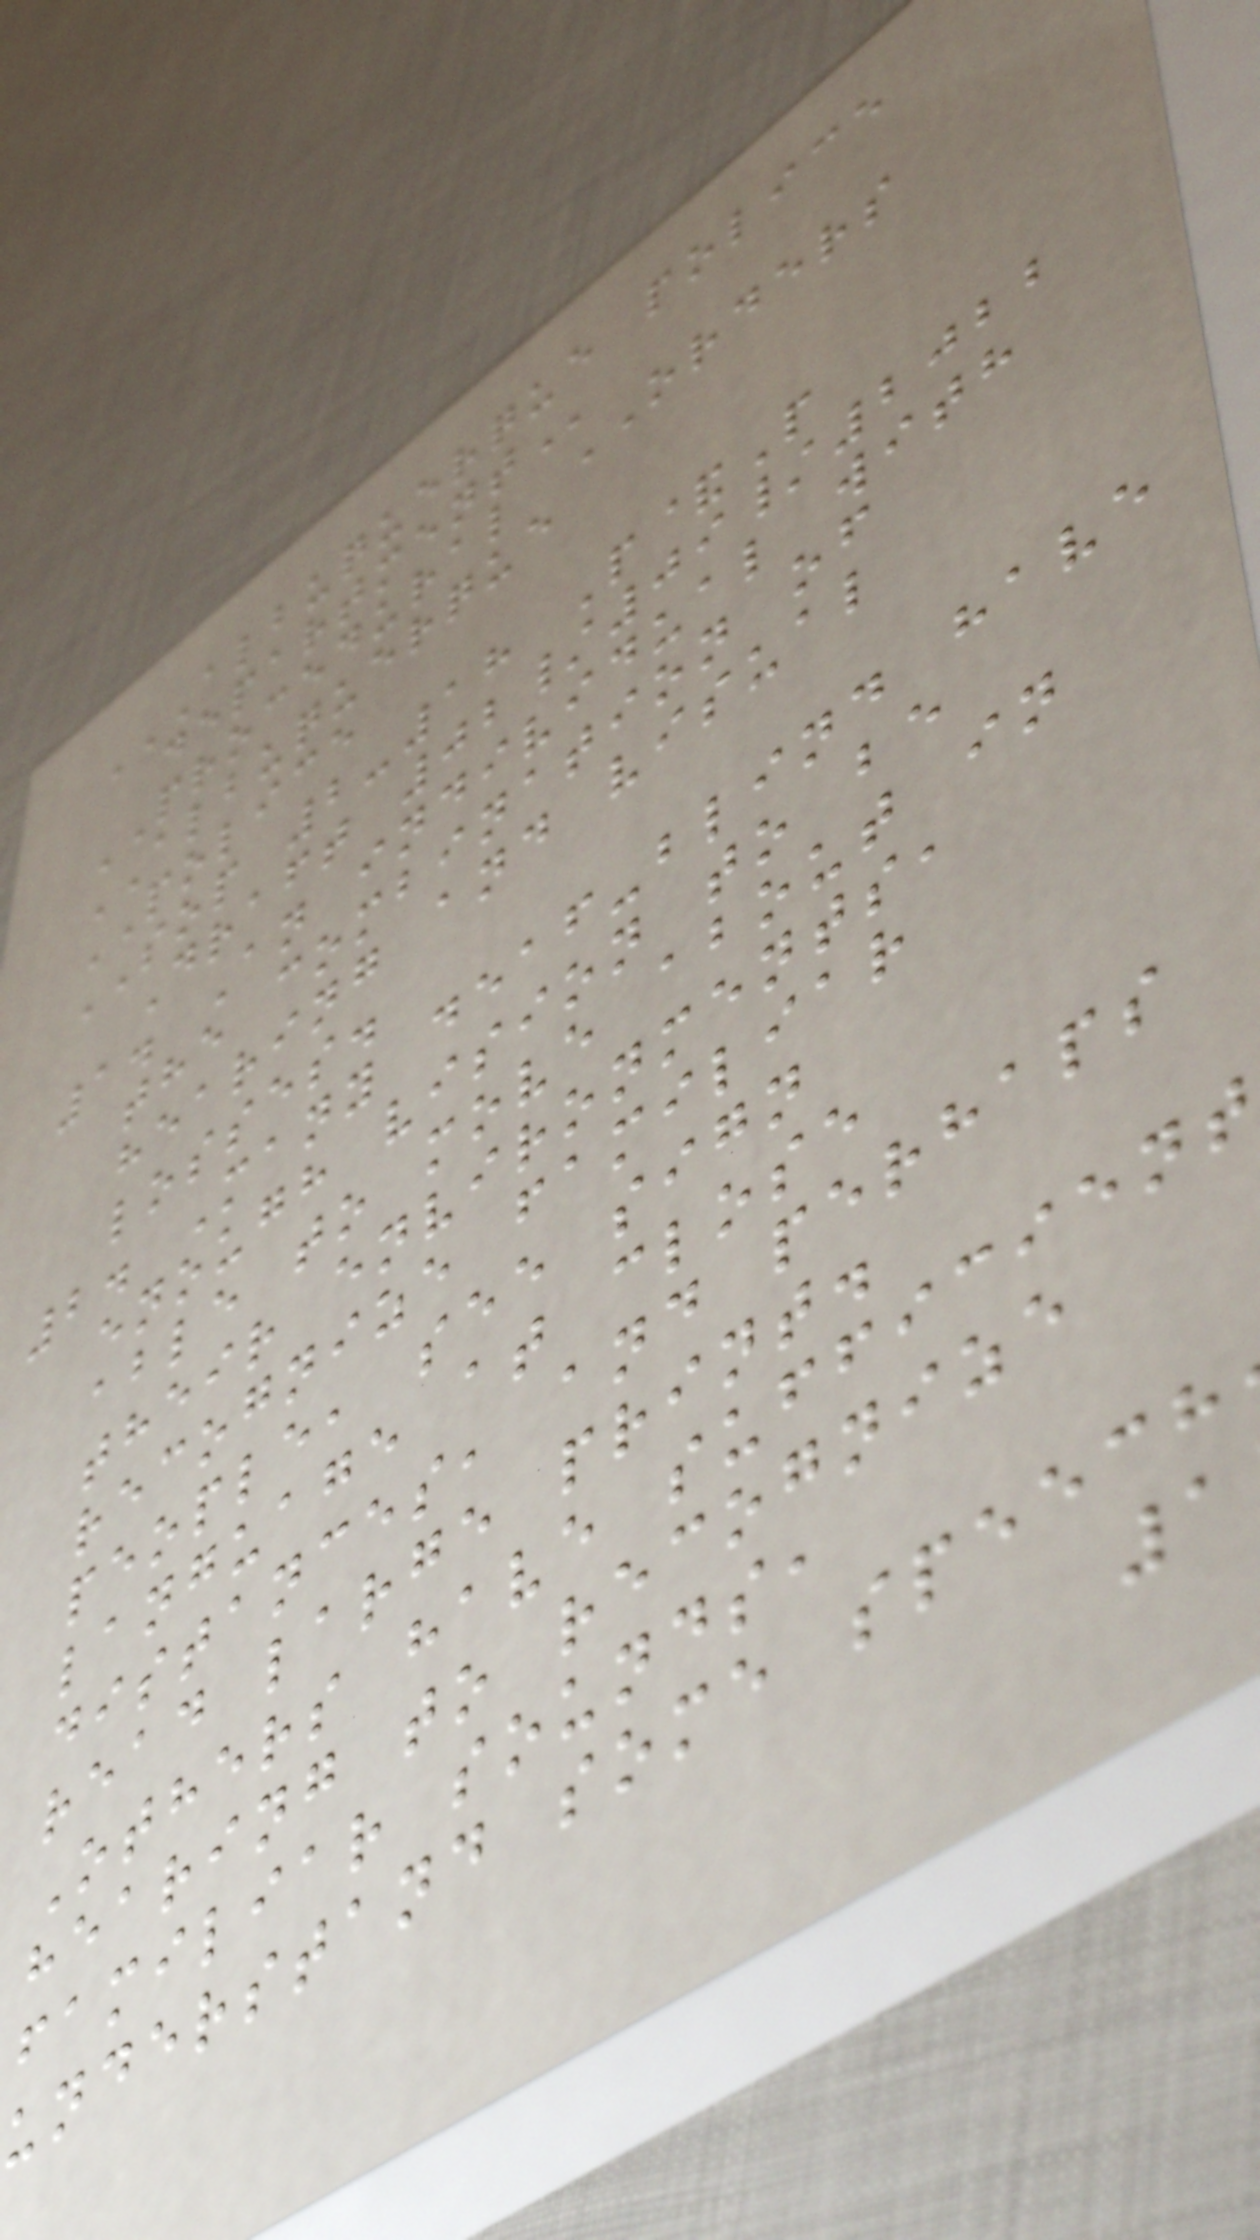ALBUQUERQUE POLICE
PROCEDURAL ORDERS
ALBUQUERQUE
POLICE
SOP 2-18 P&P
Draft 02/09/2022
1. An individual with
the combination of
hearing and visual
losses.
2. Many deaf-blind have
enough vision to be
able to move about in
their environments,
recognize familiar
people, see sign
language at close
distances, and perhaps
read large print.
Others have sufficient
hearing to recognize
familiar sounds,
understand some speech
